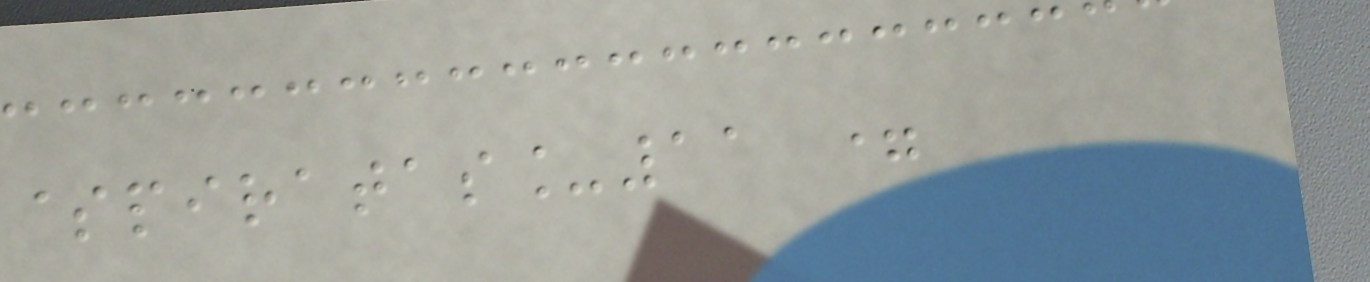$piratas_11 =
